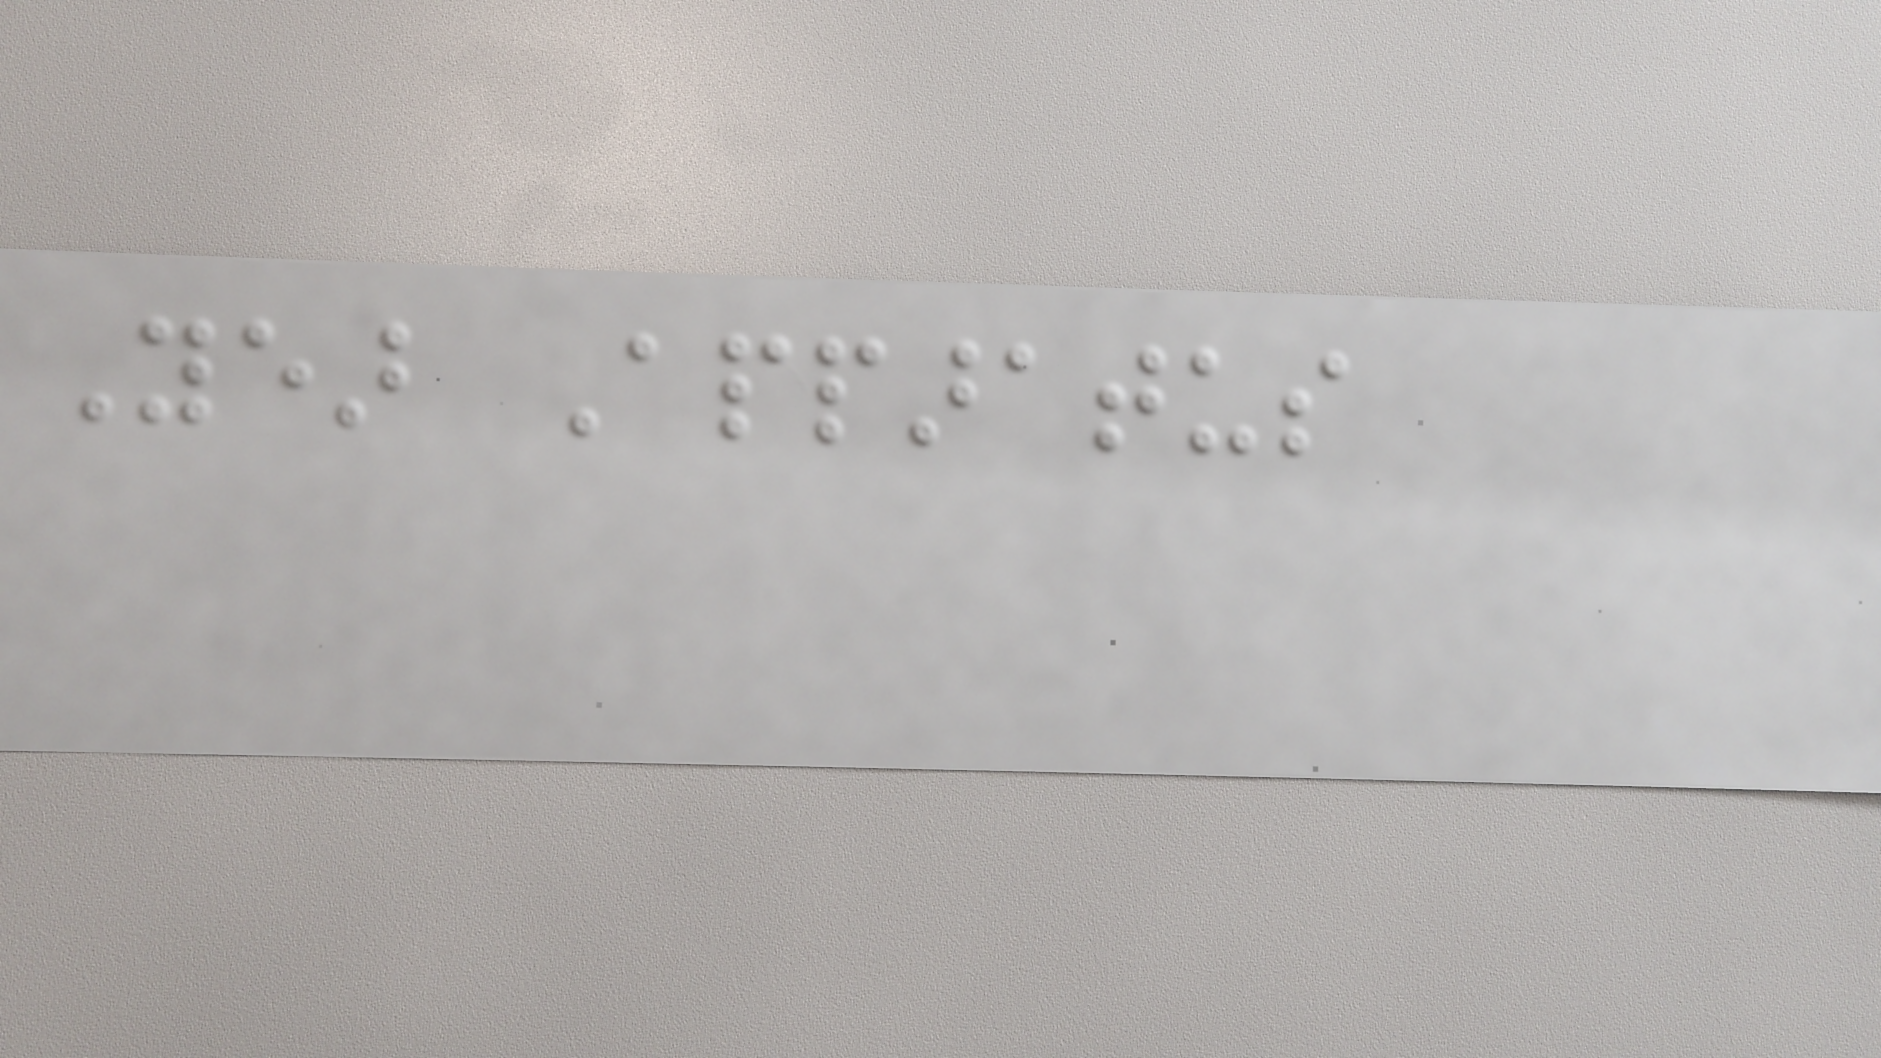Year Apparatus
